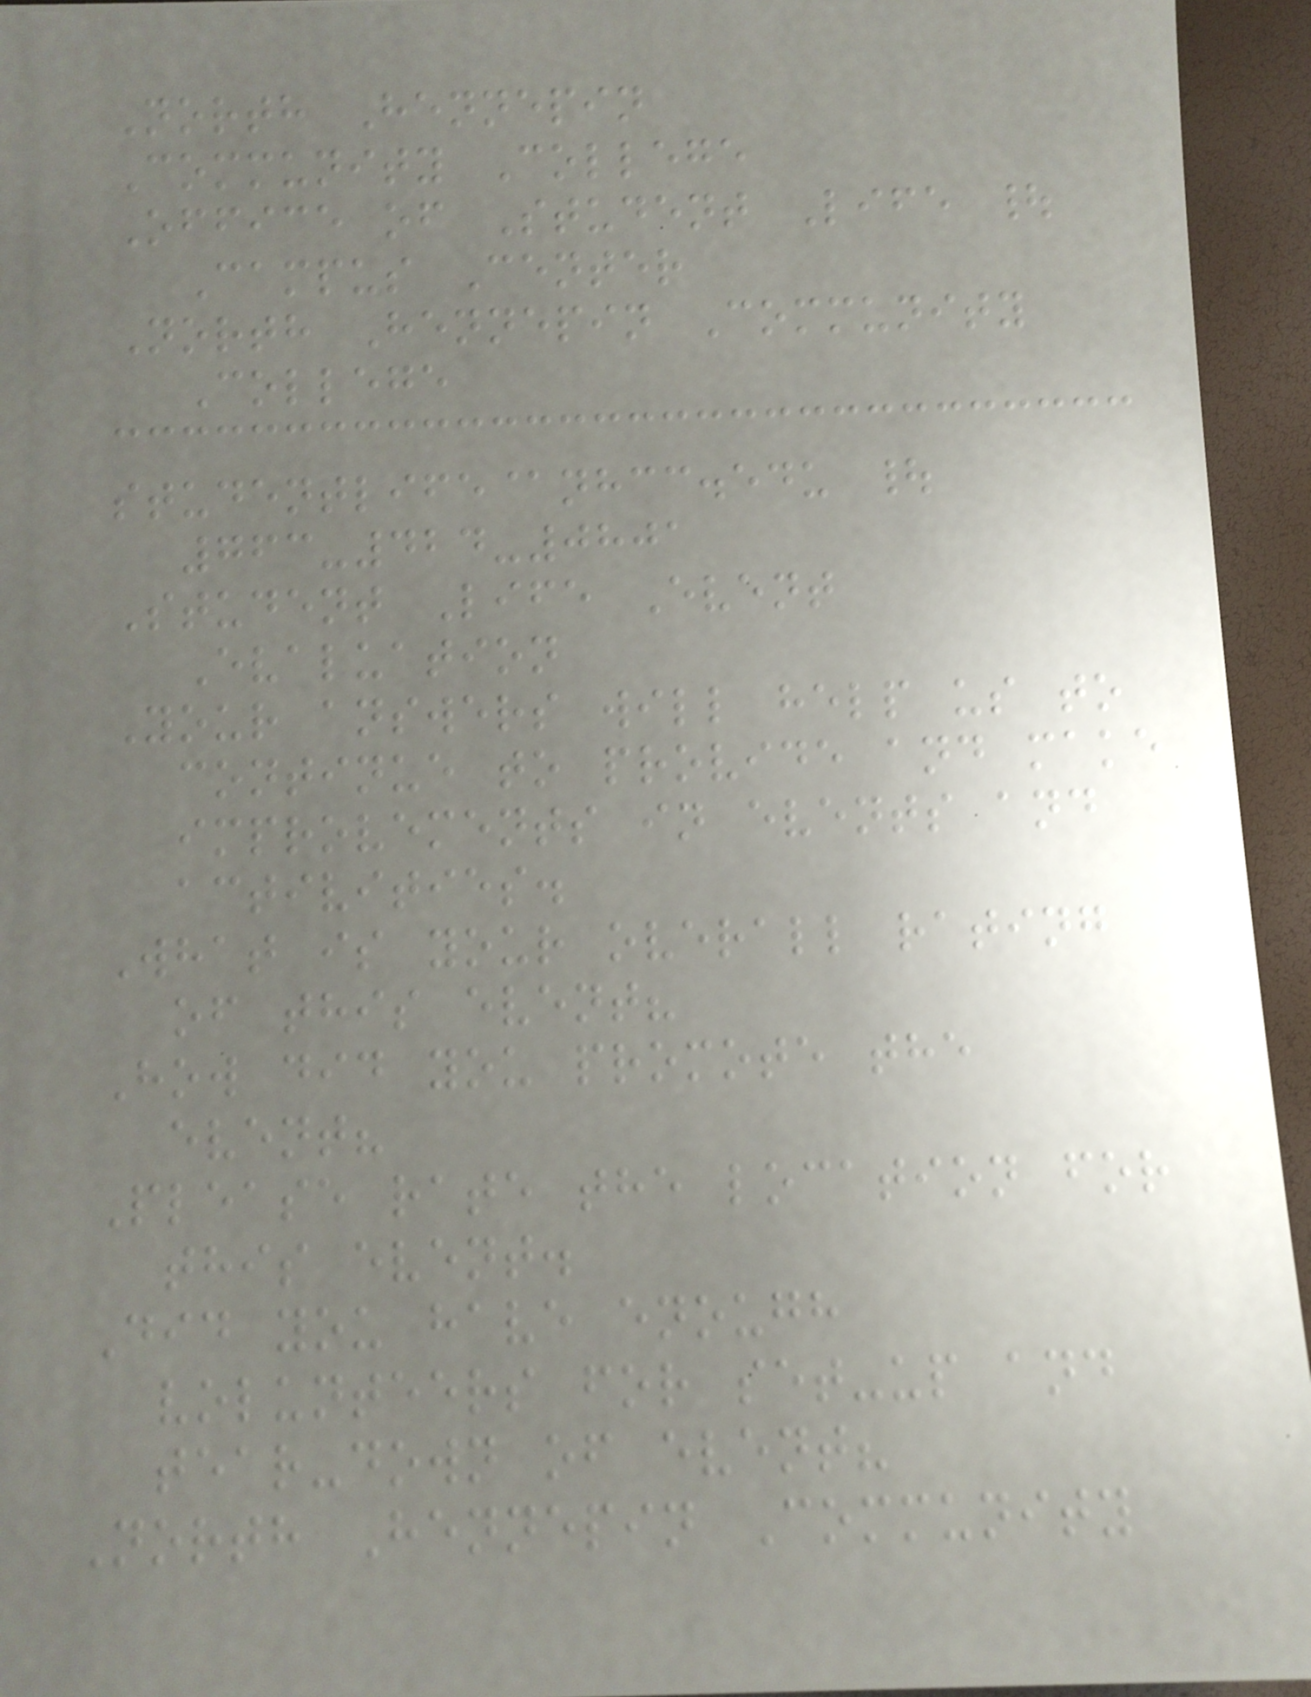North Hennepin
Community College
Office of Student Life |
Campus Center
North Hennepin Community
College
studentlife@nhcc.edu |
763-424-0801
Student Life Event
Evaluation
Your answers will help us to
continue to provide and make
improvements in events and
activities.
What is your overall rating
of this event?
How did you promote the
event?
Please rate the location for
this event.
Did you have enough
volunteers for set-up and
tear-down of event?
North Hennepin Community
